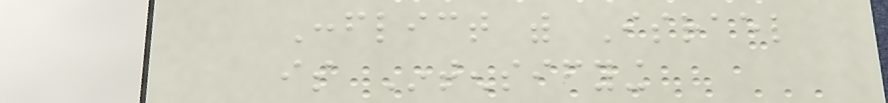Conflict with Israel
is Intensifying
